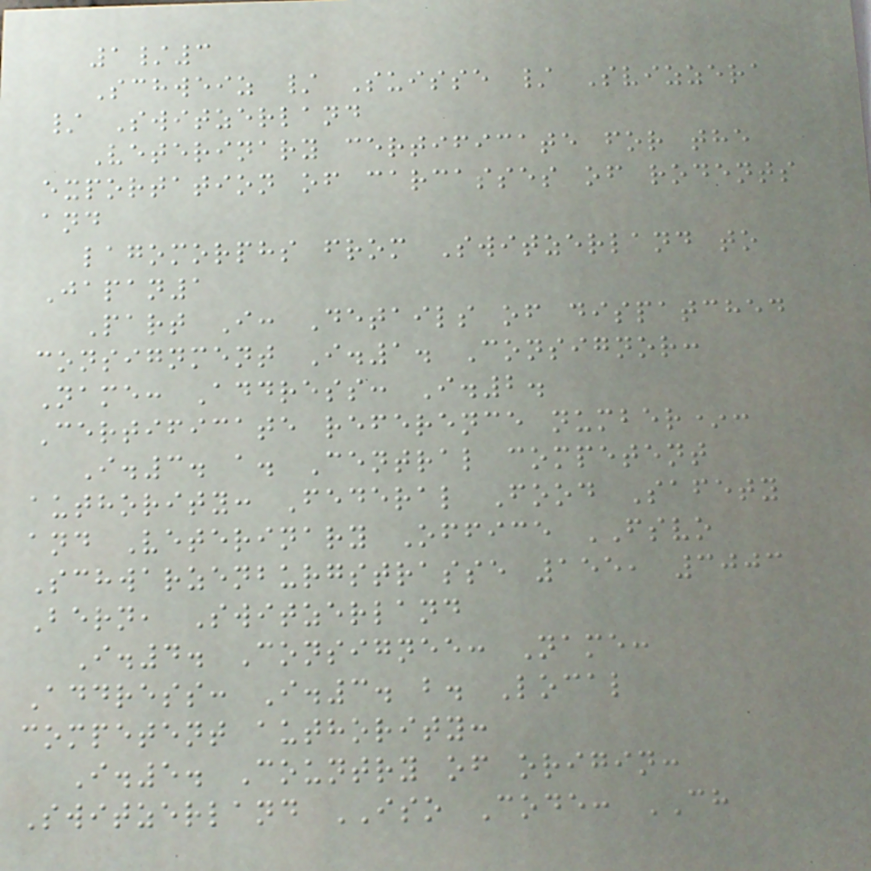1/3
Schweiz / Suisse / Svizzera
/ Switzerland
Veterinary certificate for the
exportation of carcasses of rodents
and
lagomorphs from Switzerland to
Japan1
Part I: Details of dispatched
consignment I.1. Consignor:
Name: Address: I.2.
Certificate reference number*:
I.3. a. Central competent
authority: Federal Food Safety
and Veterinary Office FSVO
Schwarzenburgstrasse 155, 3003
Bern, Switzerland
I.4. Consignee: Name:
Address: I.3. b. Local
competent authority:
I.5. Country of origin:
Switzerland ISO Code: CH
